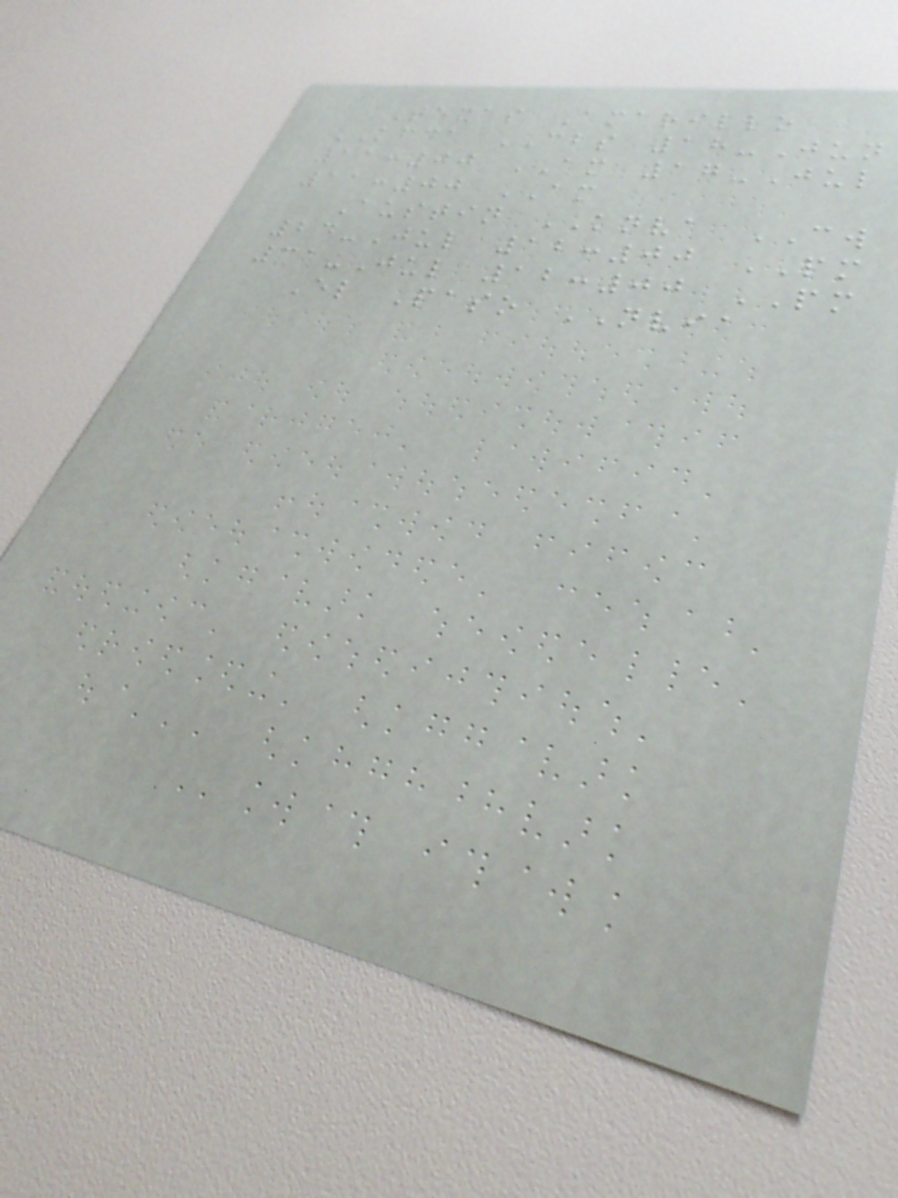Texas Amarillo
KFDA CBS 18-Jun
11:00 AM 17-Jul
11:00 AM
Austin KNVA CW
24-Jul 12:00 PM
31-Jul 12:00 PM
El Paso NVIA
